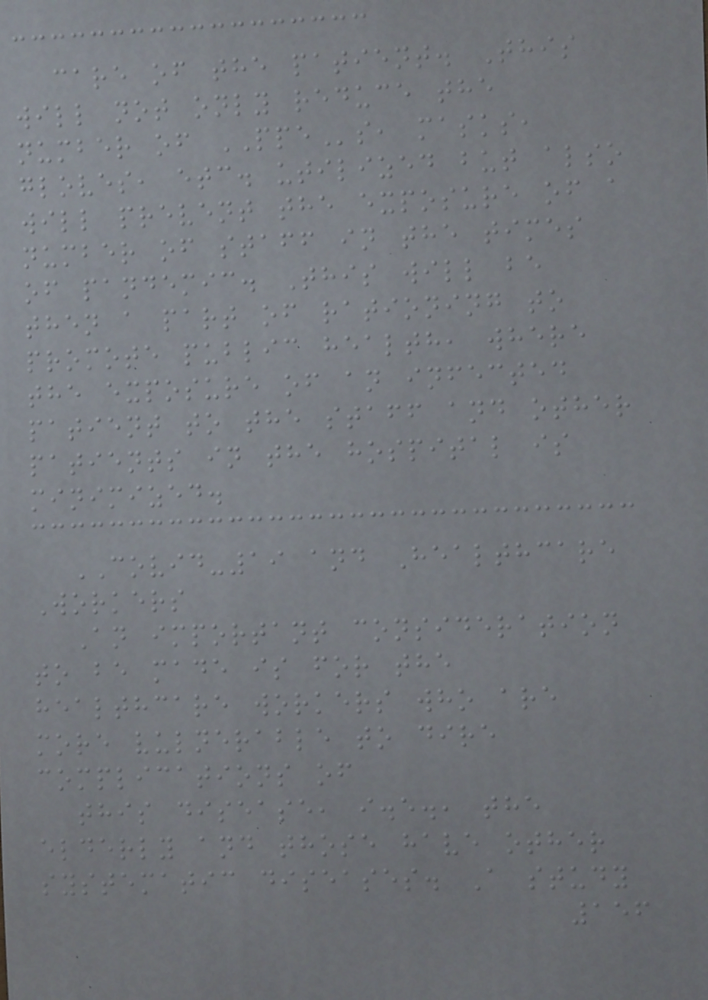care of the patient. This
will not only reduce the
number of PPEs, masks,
gloves, etc. utilized but also
will prevent the exposure of a
number of staff in the times
of pandemic. This will be
then a part of rationing to
promote public health, where
the exposure of an infected
patient to the staff and other
patients in the hospital is
minimized.
COVID-19 and Healthcare
Workers
An important consideration
to be made is for the
healthcare workers who are
more vulnerable to dire
complications of
this disease, i.e., the
elderly and those have other
systematic diseases. A study
156
